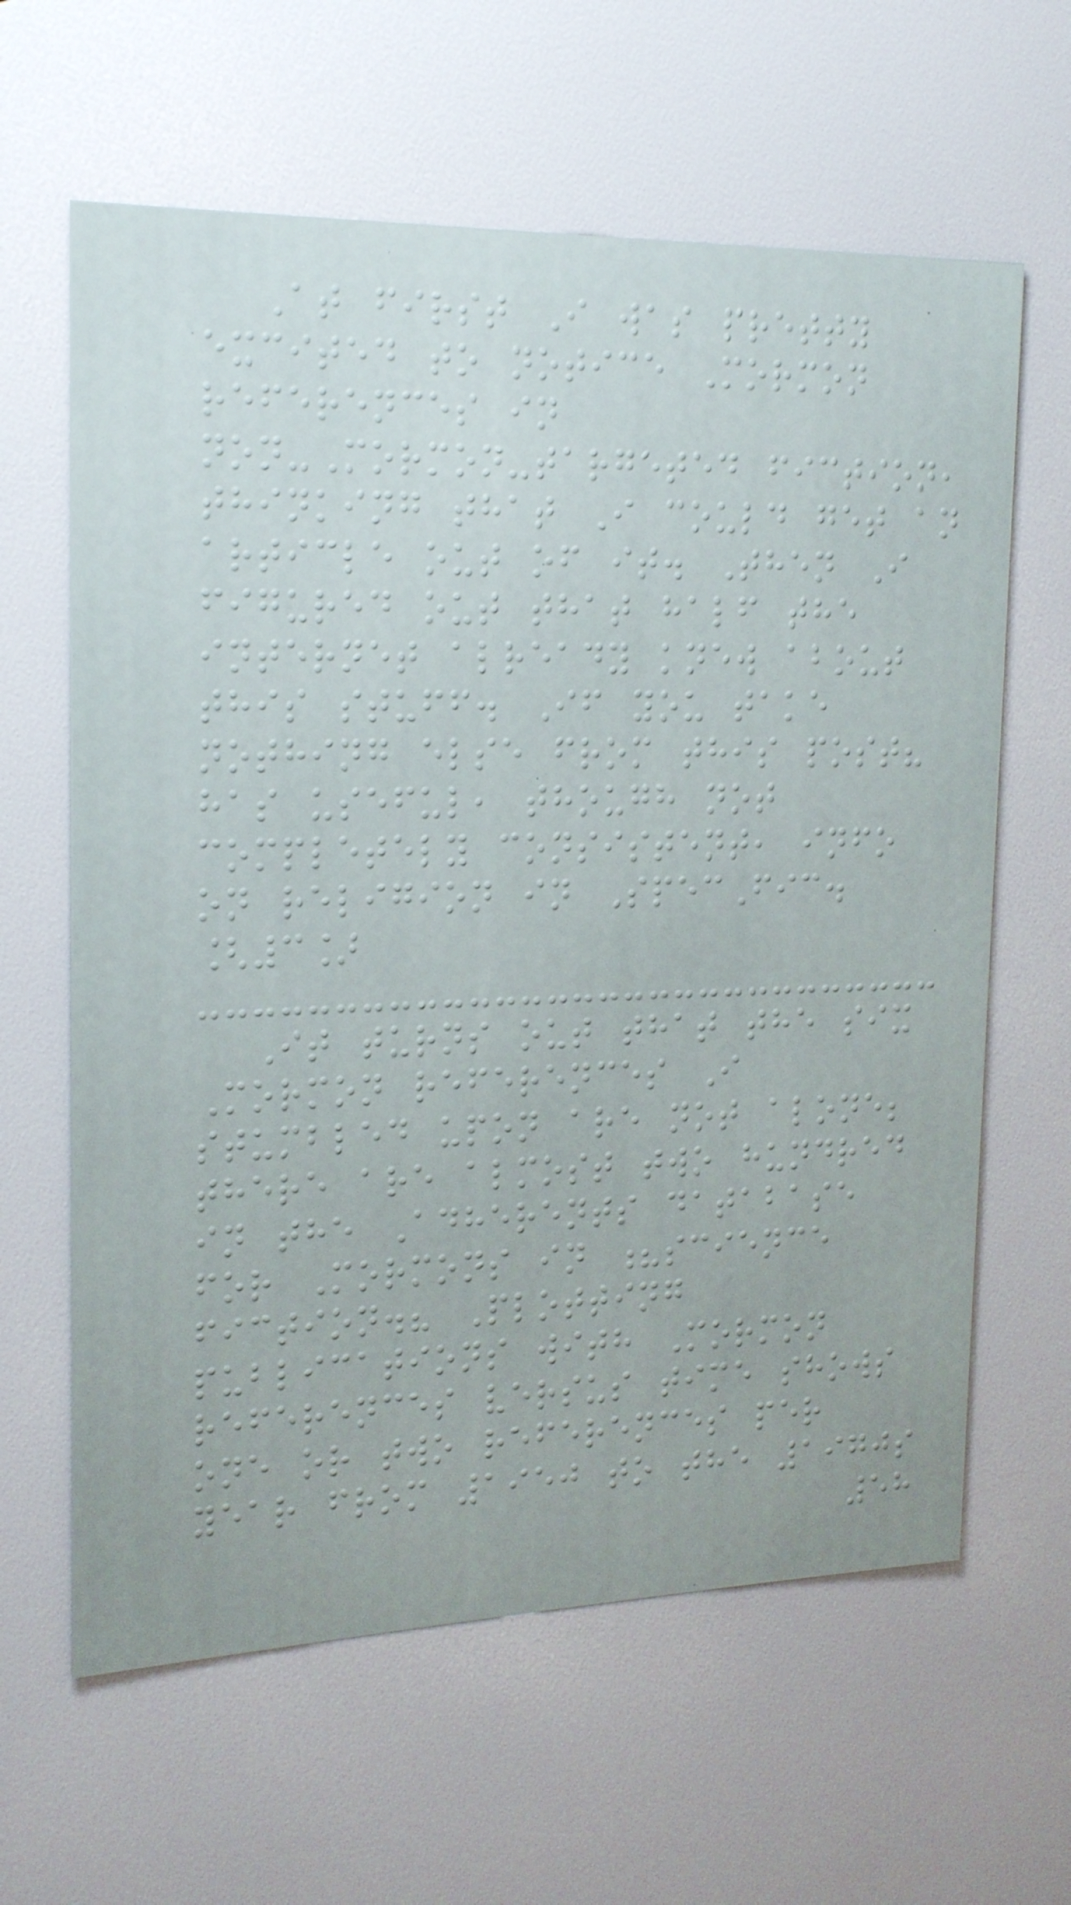At first I was pretty
excited to notice Mormon
references in
non-Mormon-targeted fiction,
thinking that I could get an
article out of it. Then I
figured out that half the
internet already knew about
this stuff. If you take
nothing else from this post?
has useful, though not
completely consistent, info
on religion in SpecFic.
[3]
It turns out that the six
Mormon references I
stumbled upon are not alone;
there are almost two hundred
in the Adherents database
for Mormons in ?science
fiction.? Plotting
publications with Mormon
references versus time shows
one or two references per
year from 1950 to the 1970s
58
